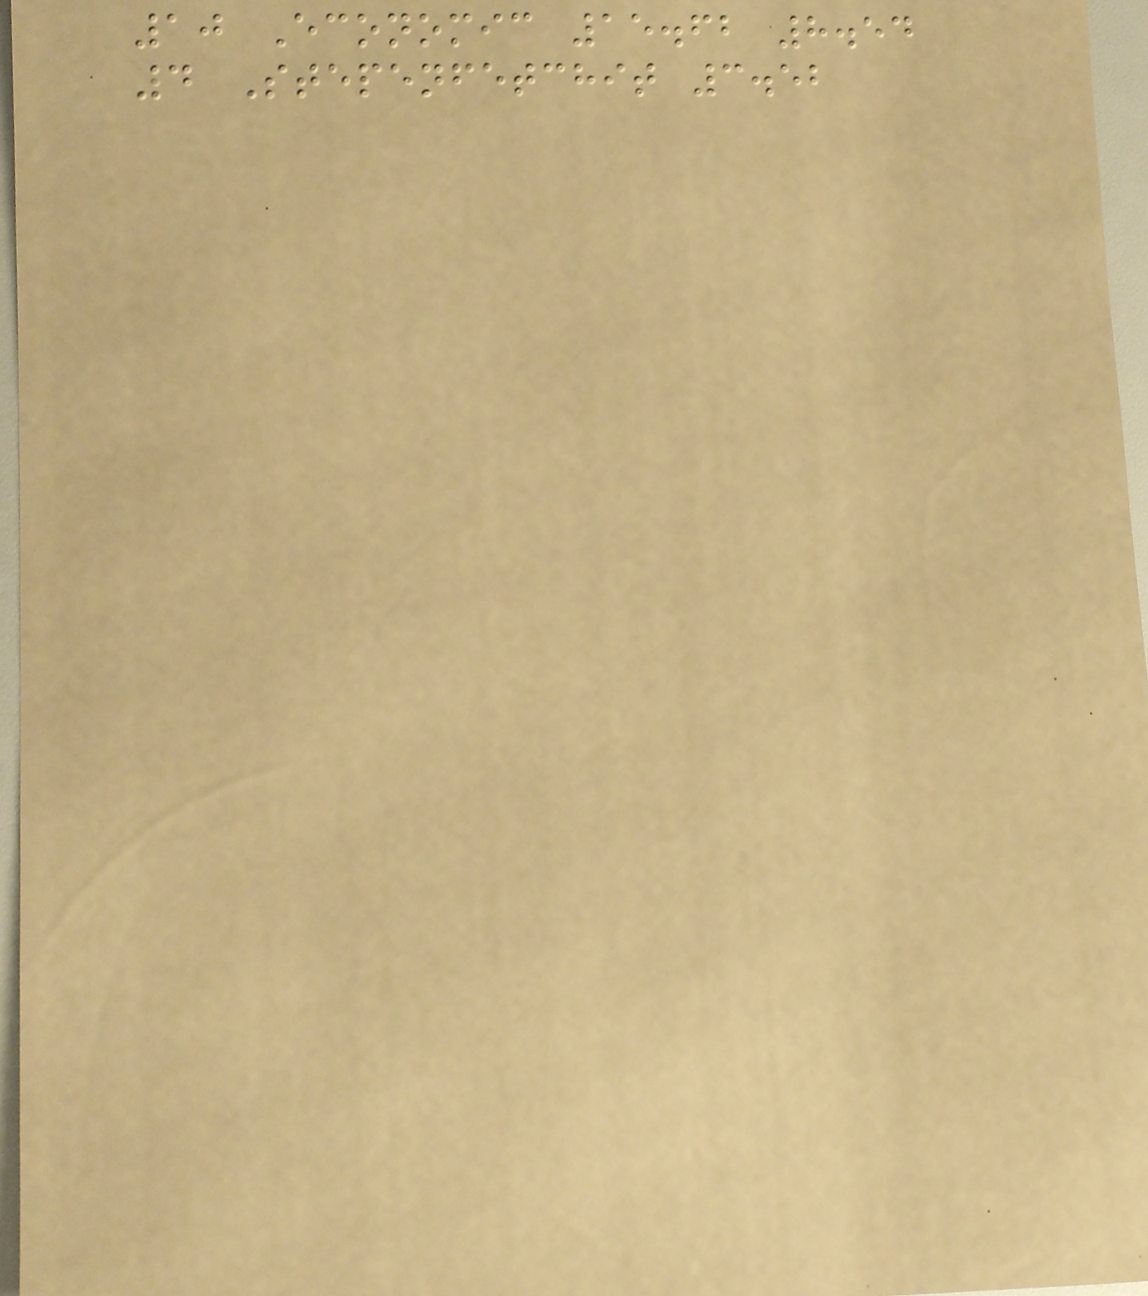10 Economic 15.62 8.54
4 Stepenfetchit 3.52
